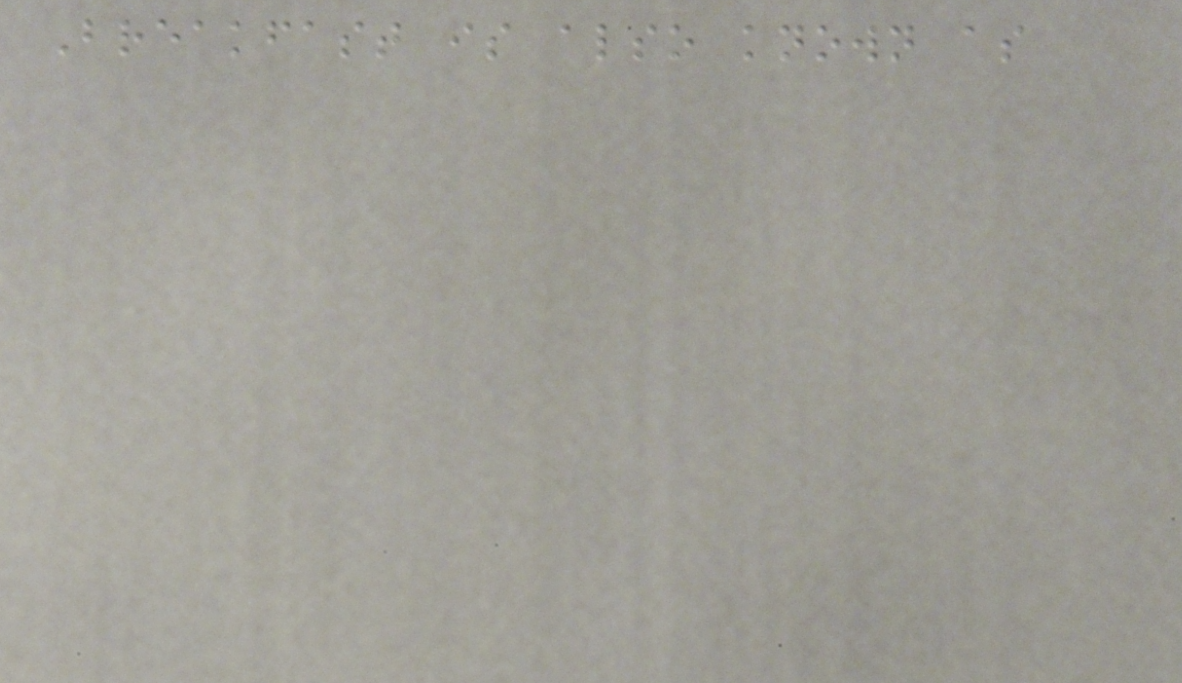Breakfast is also known as
